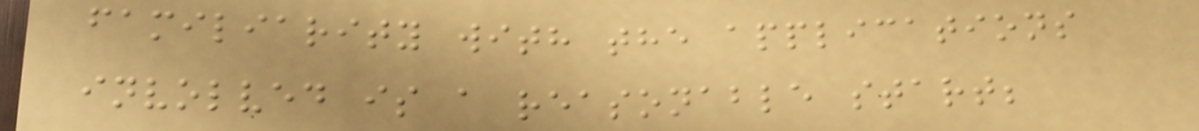familiarity with the applications
involved is a reasonable start;
